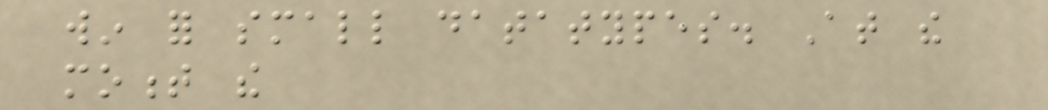win for small datatypes. At the
moment the
